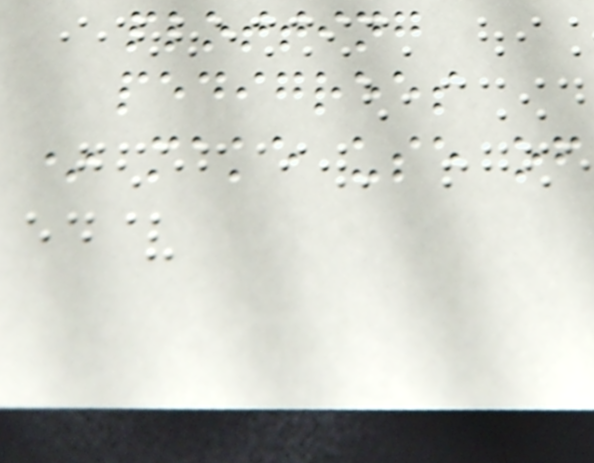plotting
pedigrees
* make use of
